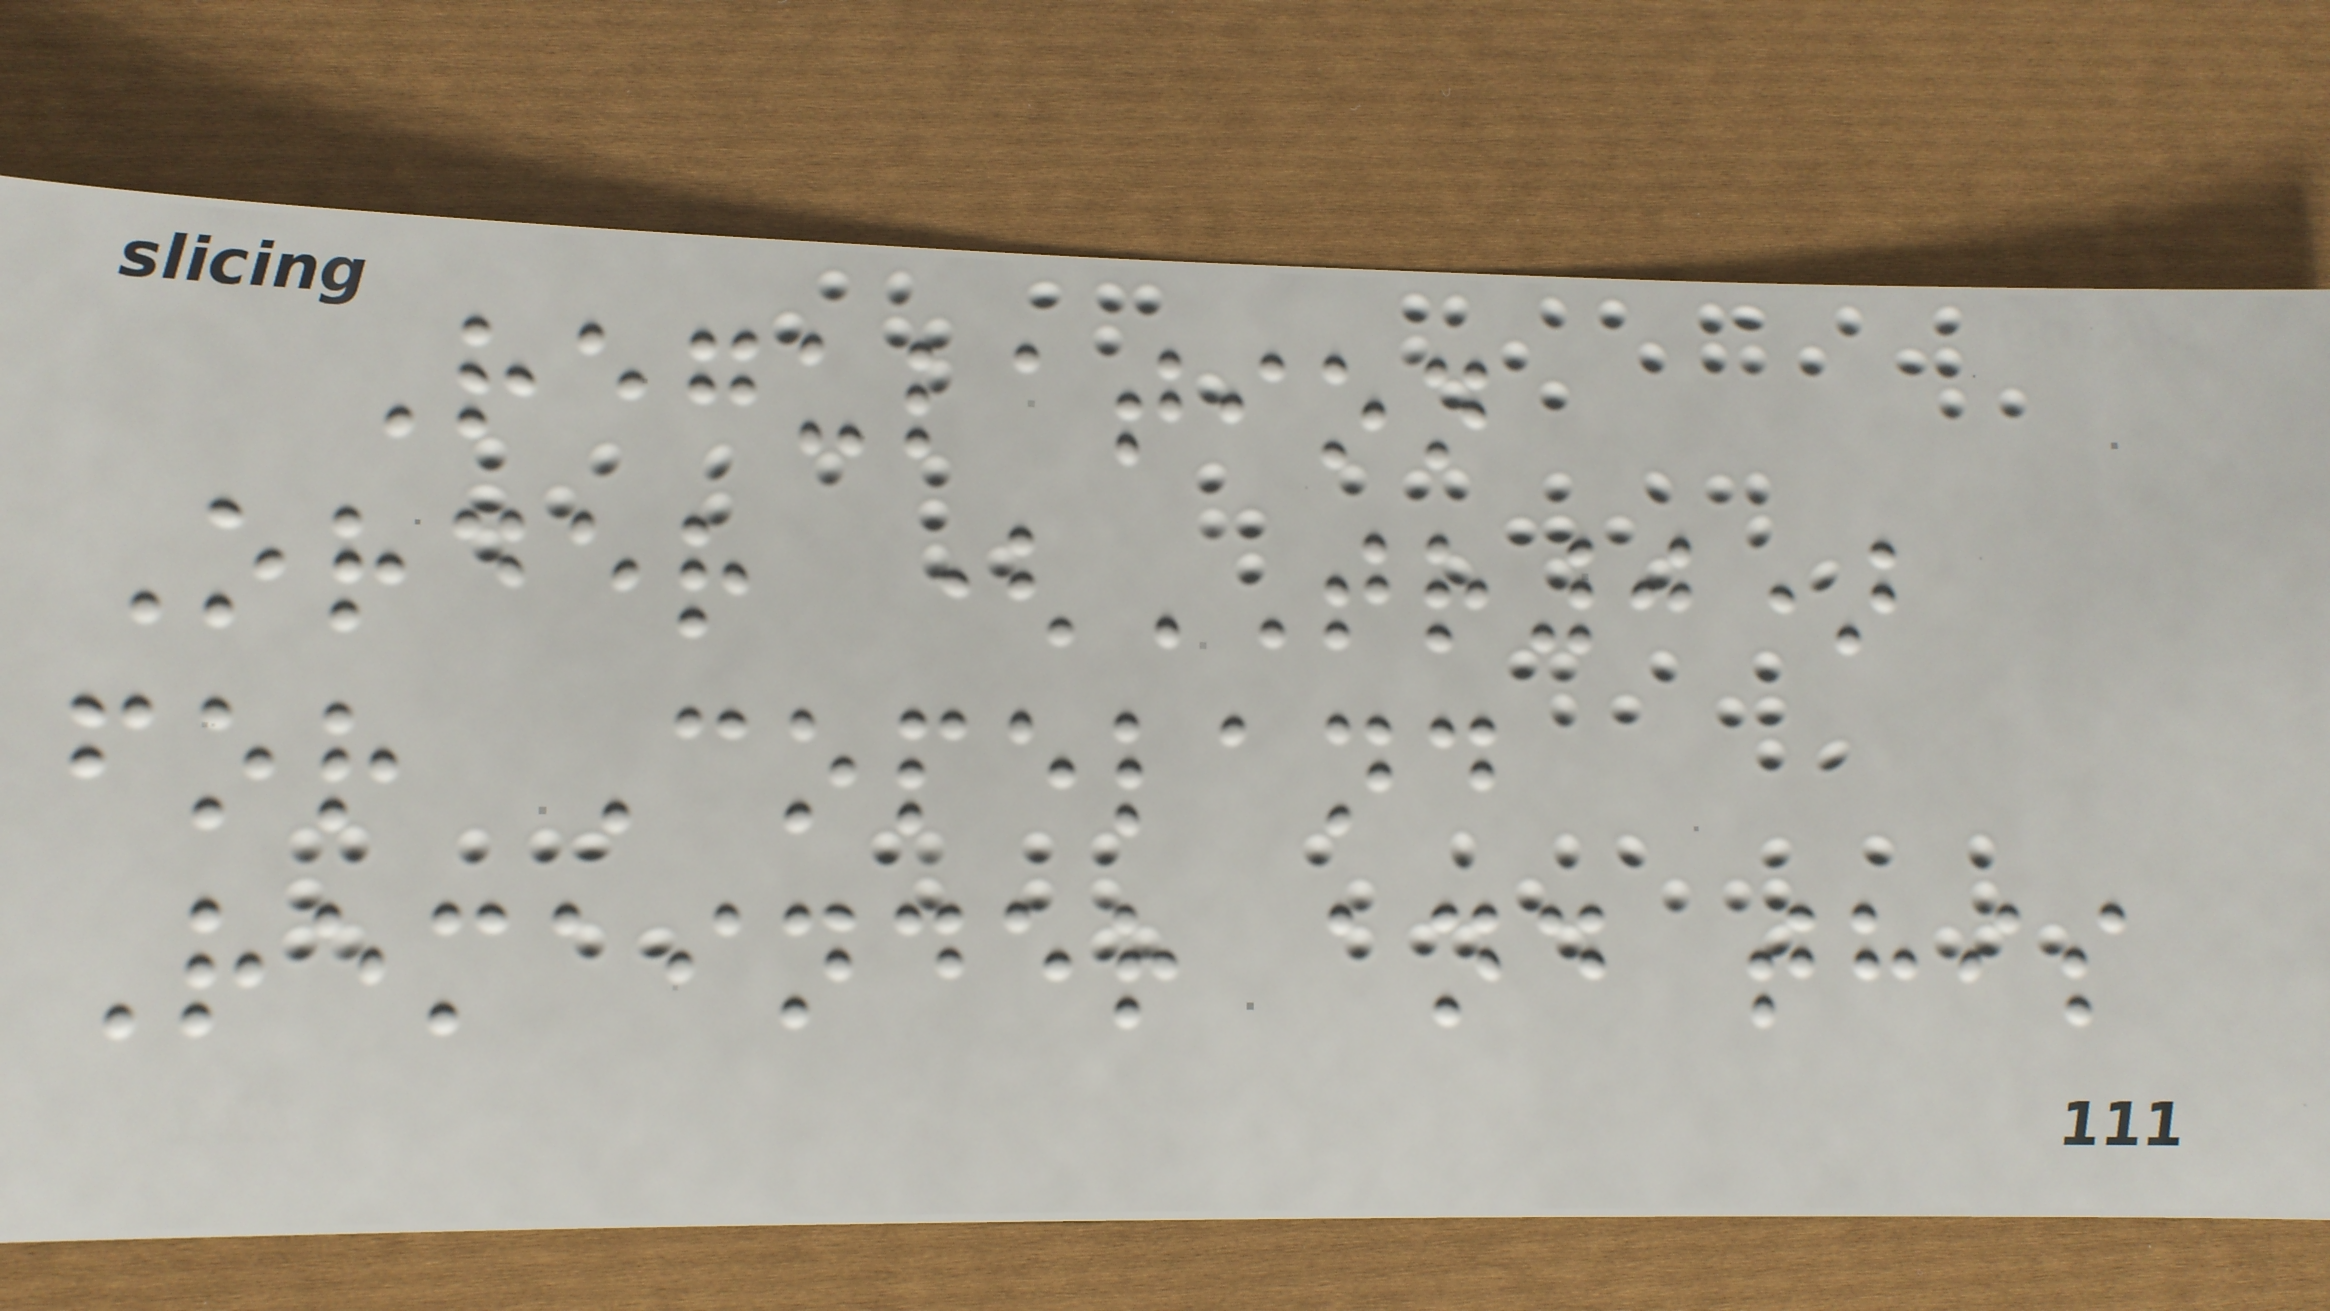Regulation
Order (TR0)
for Copeland
Remainder and this
